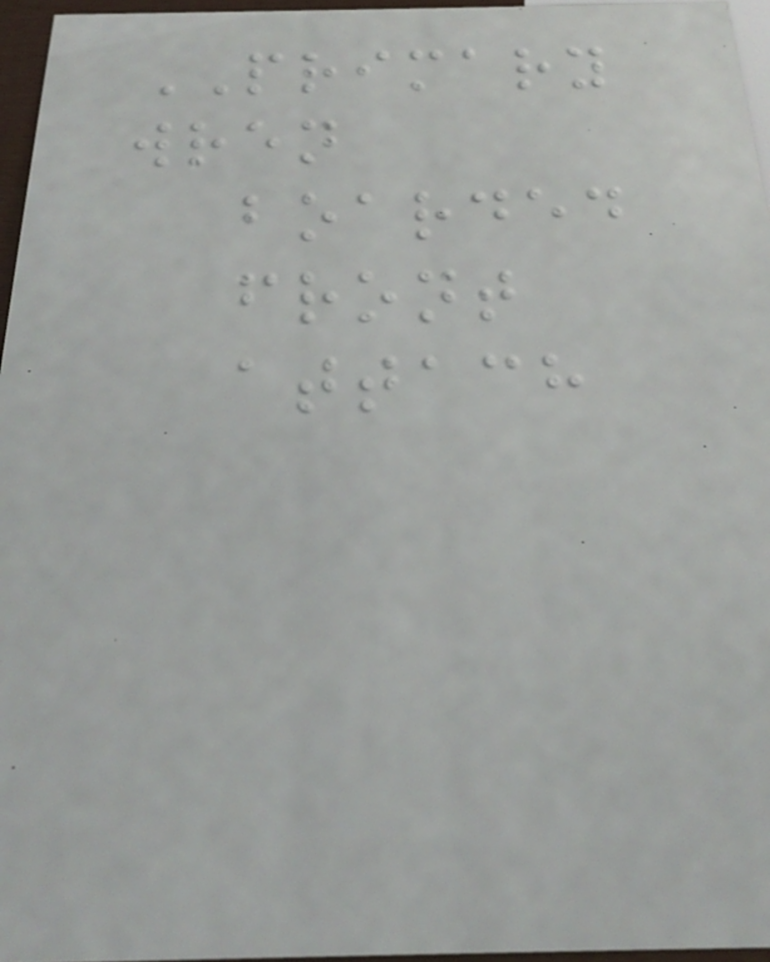PRIMARY
wren
boarded
front
attach
